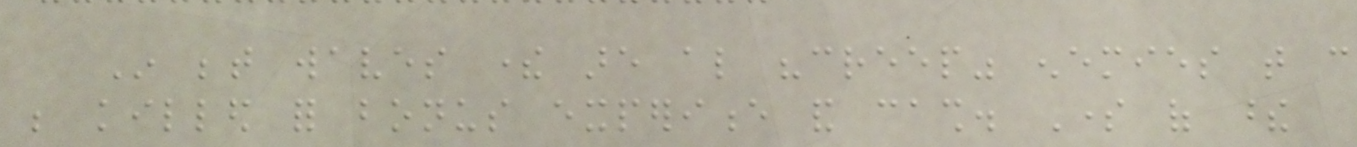In between waves there are also "creep" enemies that can
be killed for bonus experience and cash. Some of these
